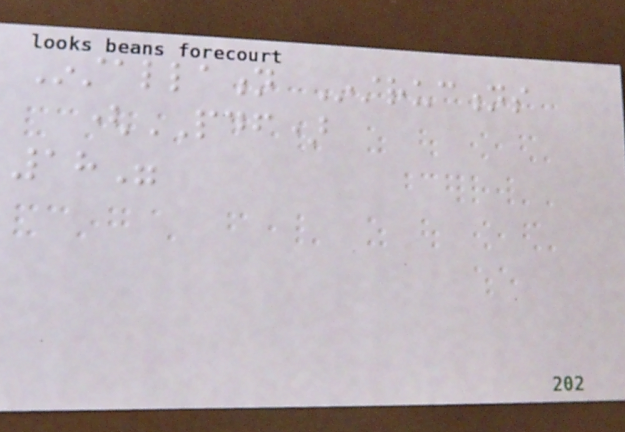Installation Instructions
(PDF)
18"
